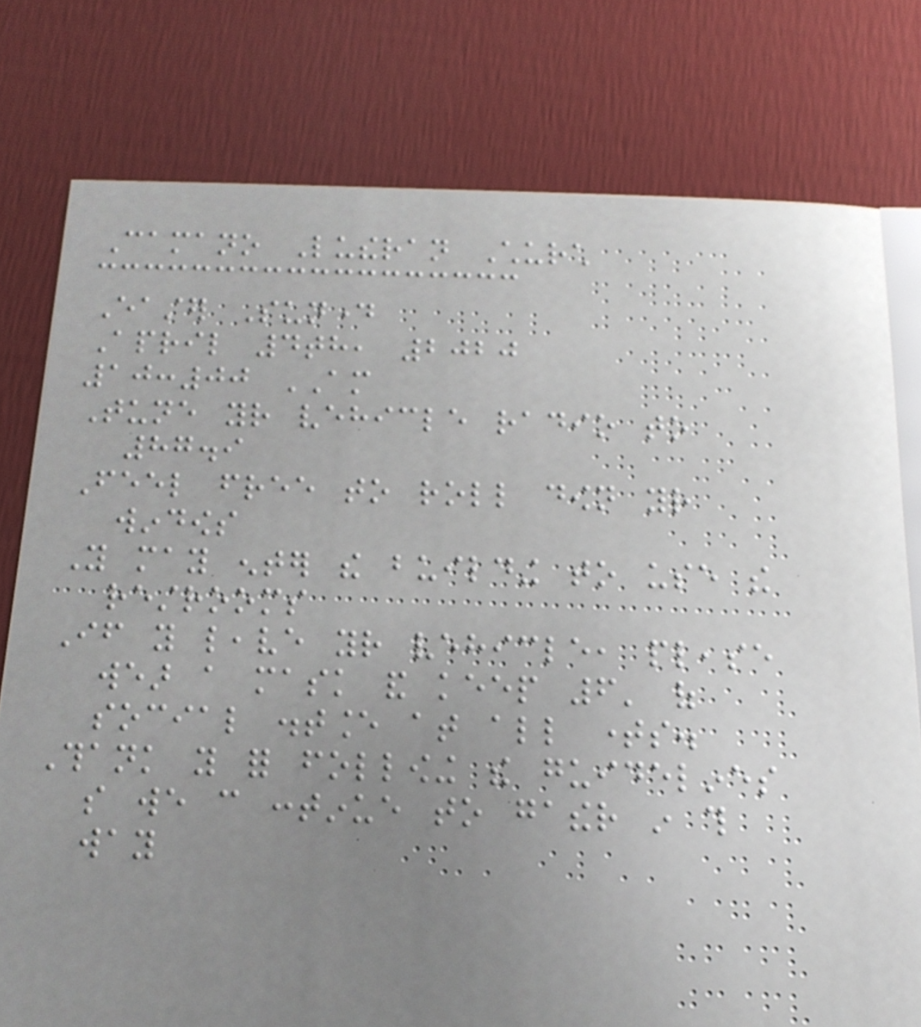Camano Lutheran Church
Easter Sunday
April 4th, 2020
10:00 AM
Tune your vehicle radio to
87.9
Feel free to roll down your
windows
You may enter the building to use the
restrooms
If you leave your vehicle, please
wear a mask and keep 6' of
social distance at all times.
Thank you for following the guidelines
so we can continue to gather in this
way
